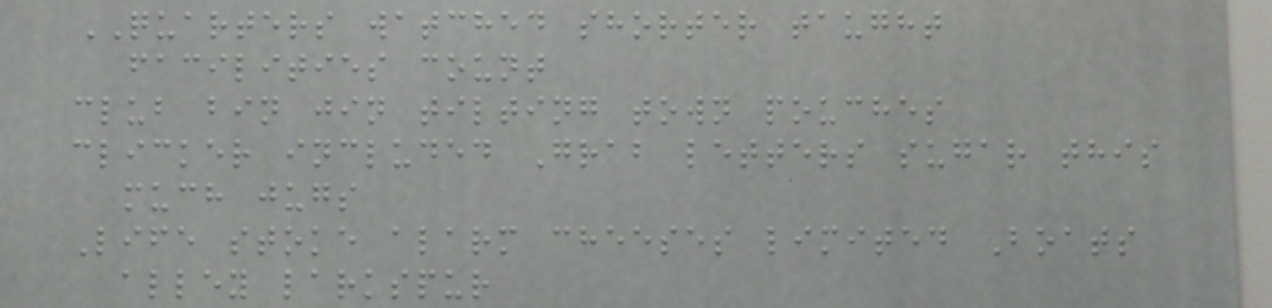QUARTERS watched shorter taught
facilities count
club bin jin tilting town pouches
clicker included Grab letters sugar this
much jugs
Life stoke alarm cheeses limited Boats
alley larkspur
